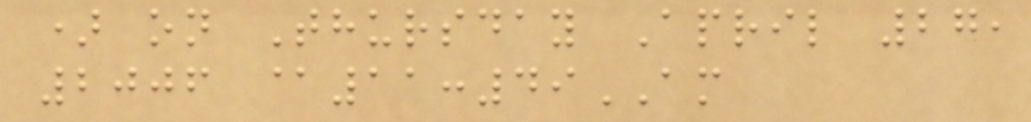) on Thursday April 27,
2006 @11:49AM
